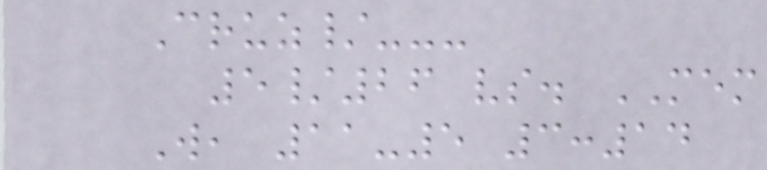Cruz/---
5/26 vs. MEM
W, 11-5 3:14
